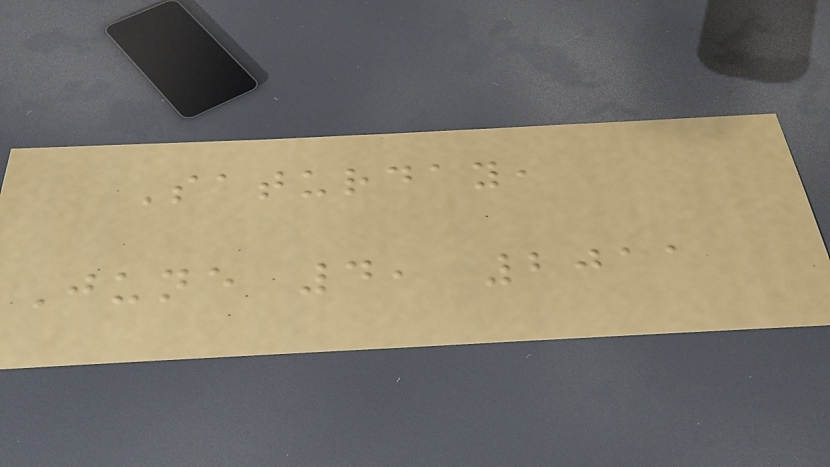Saturday,
June 4, 2011
